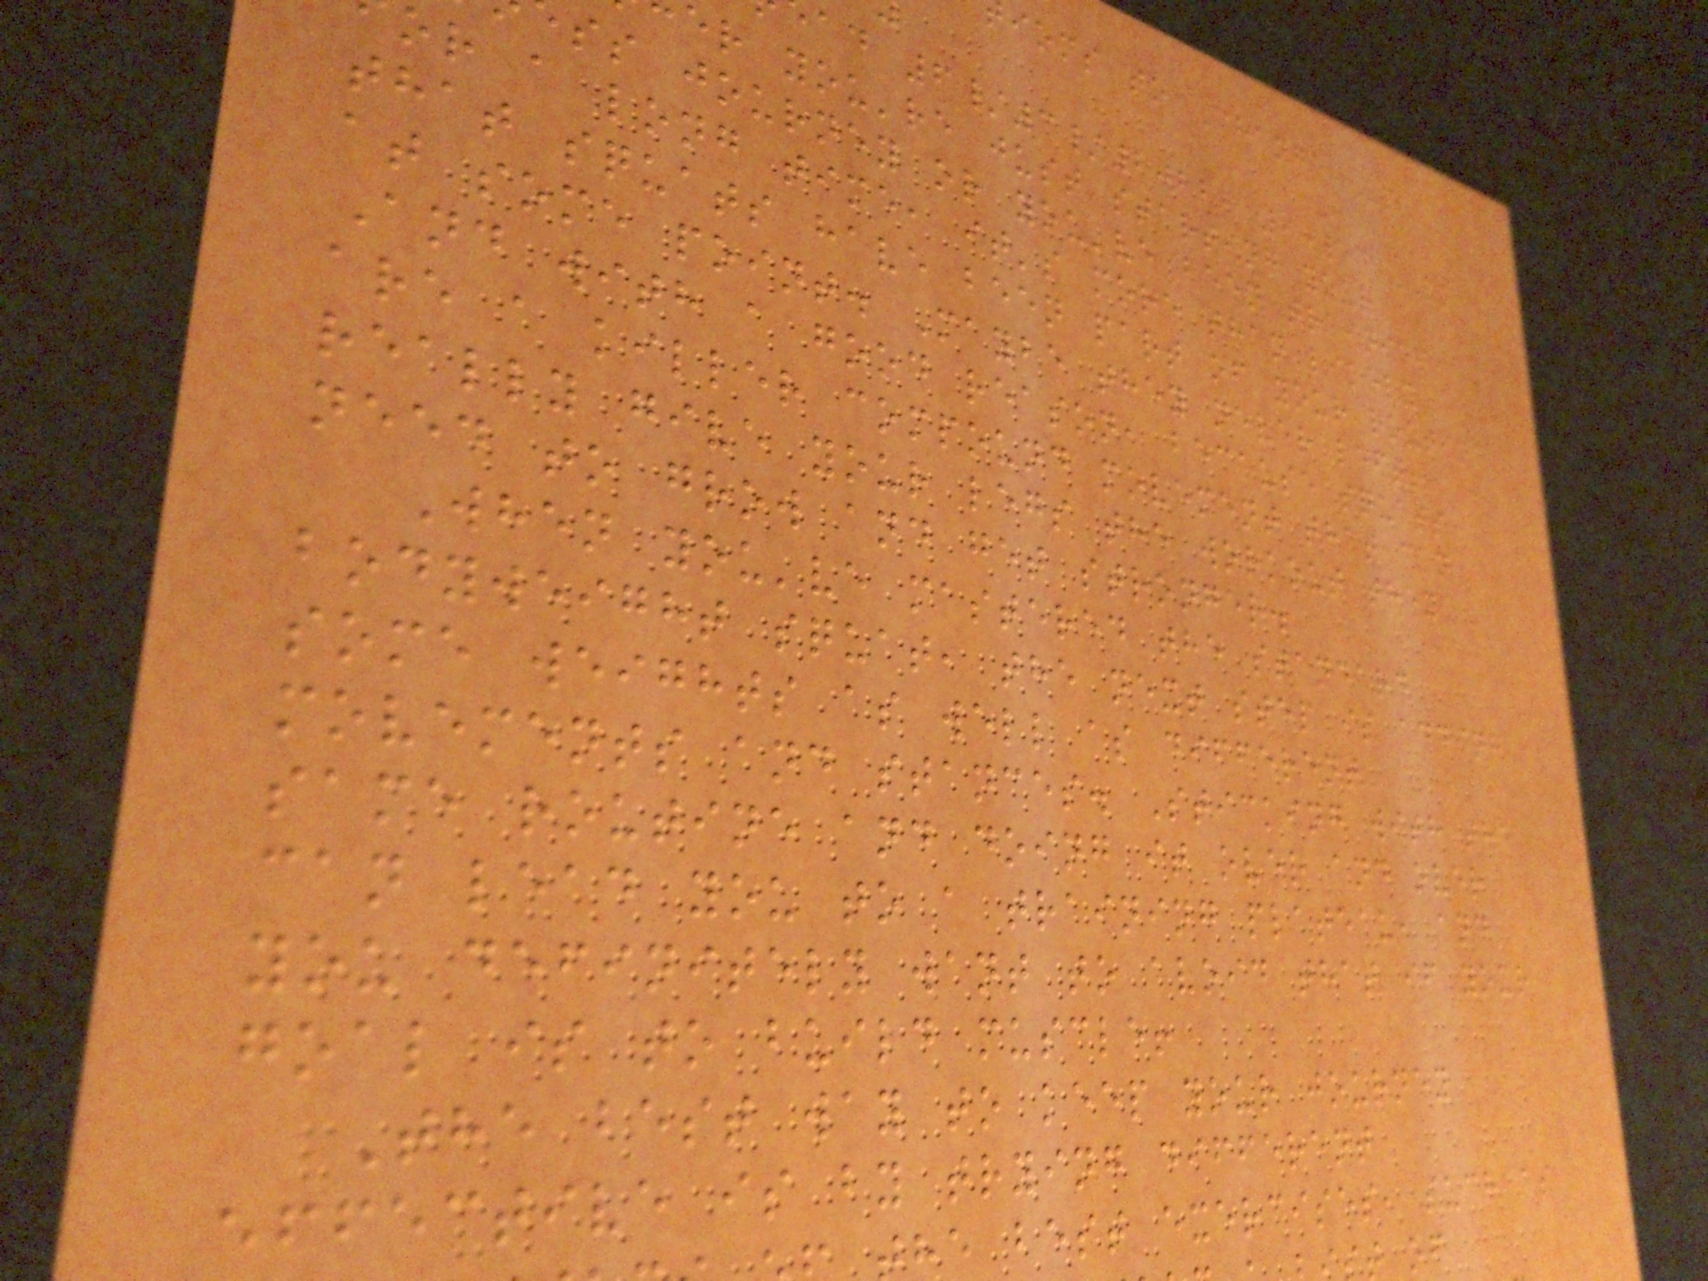ions to Change Up
ad 6/3/2022, 9:53 PM
er you're just starting your
ss journey or you've been training
or a long time, it's more than likely
that squats have been part of your routine
at some point. Maybe they never left!
And with a good reason, because squats
are a killer compound movement that can
really give your legs the workout they
need to grow and get stronger.
When you've mastered the standard
bodyweight squat, the next step is adding
some weights as well as different
movements and stances. Sticking with the
same routine and doing it over and over
can lead you to a training plateau, and
you definitely want to avoid that if your
goal is to build muscle!
The best way to keep your journey
effective is by trying different
he best exercises, such as
